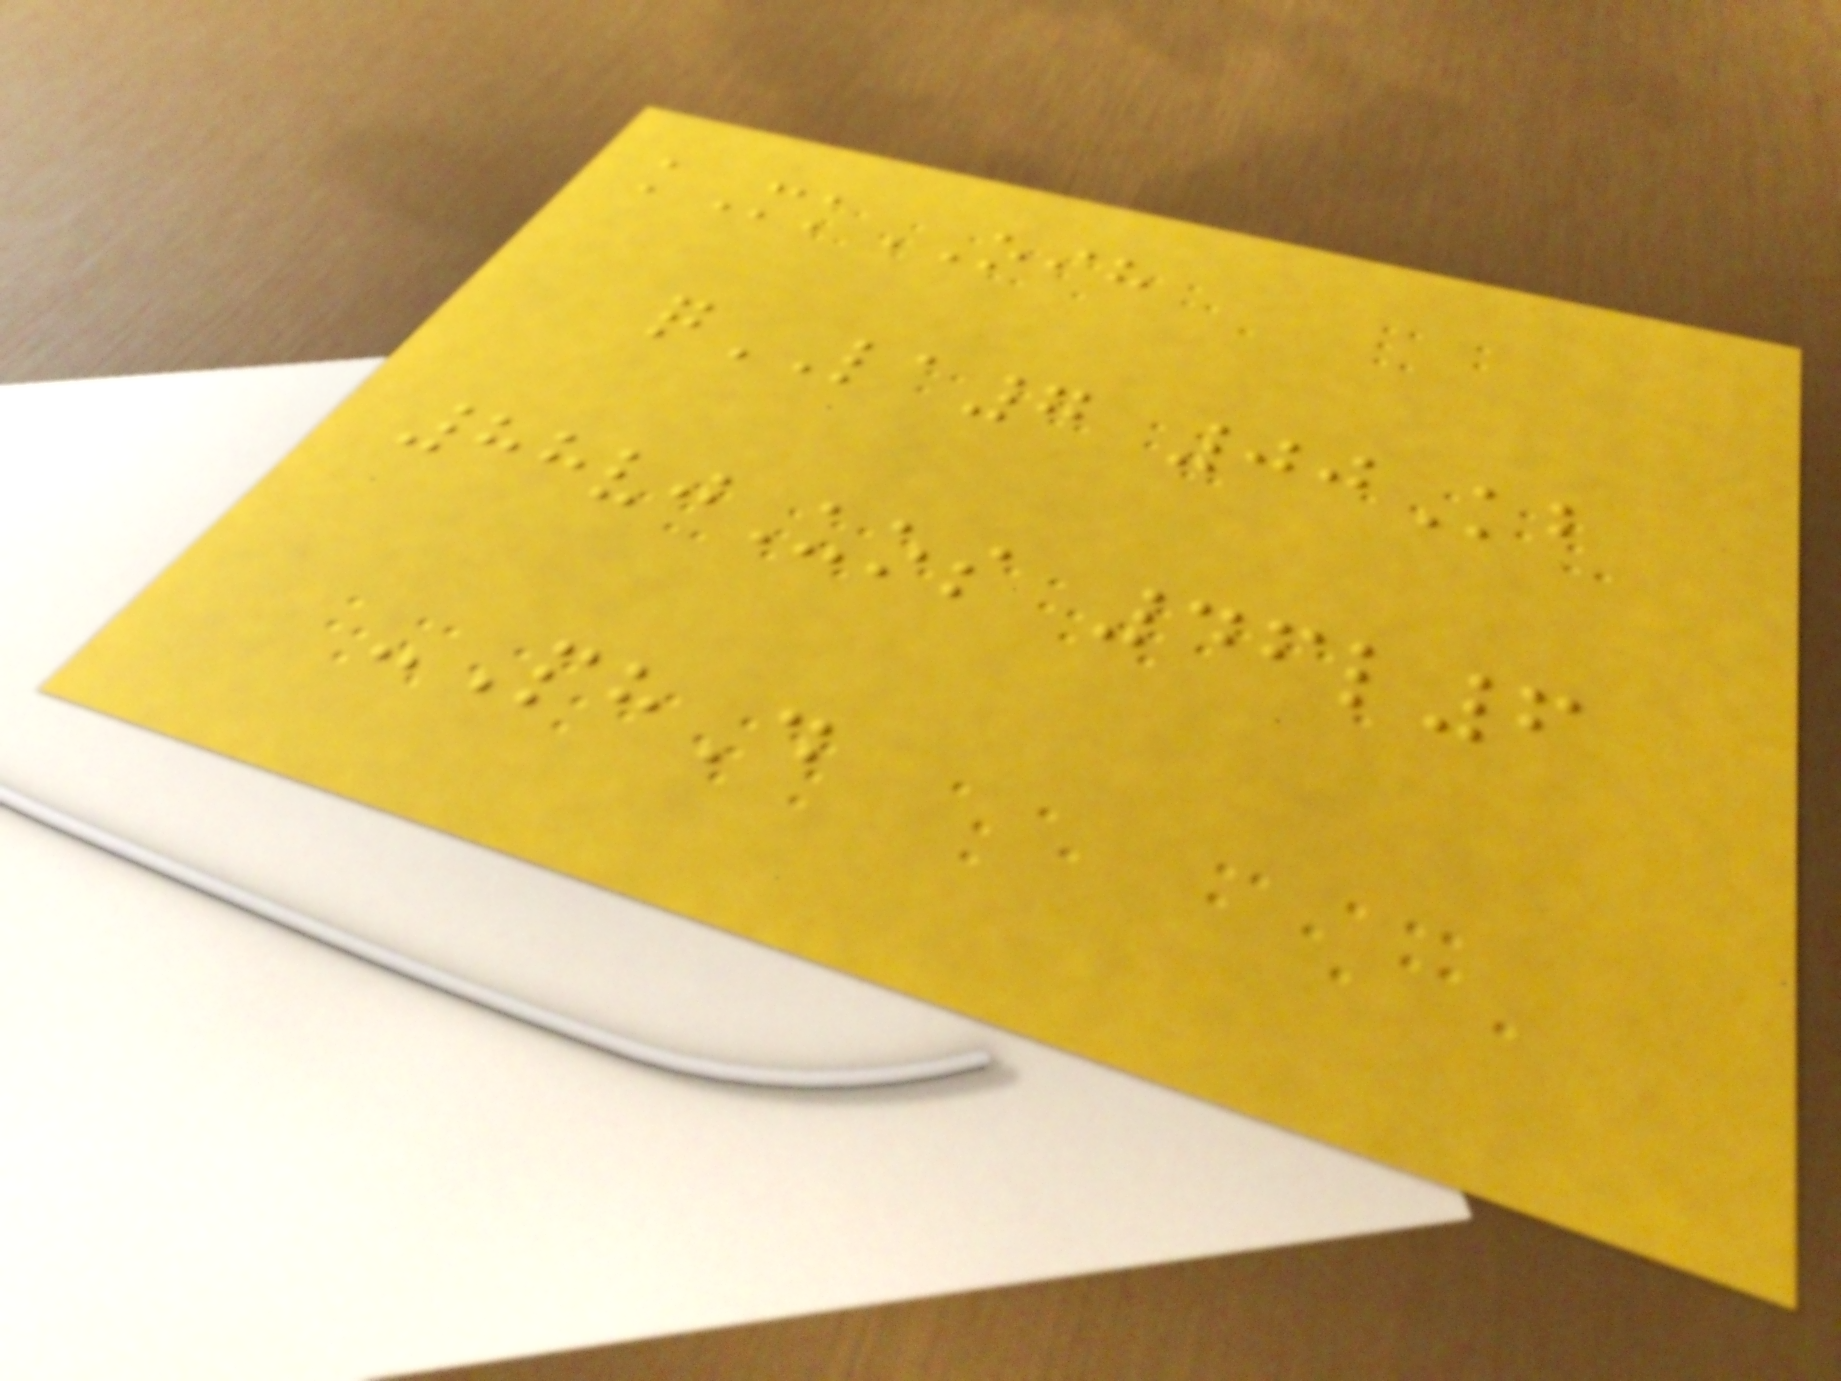kMkOIH
qLA7 00Kb
88vjUos 46l6
-PhD
